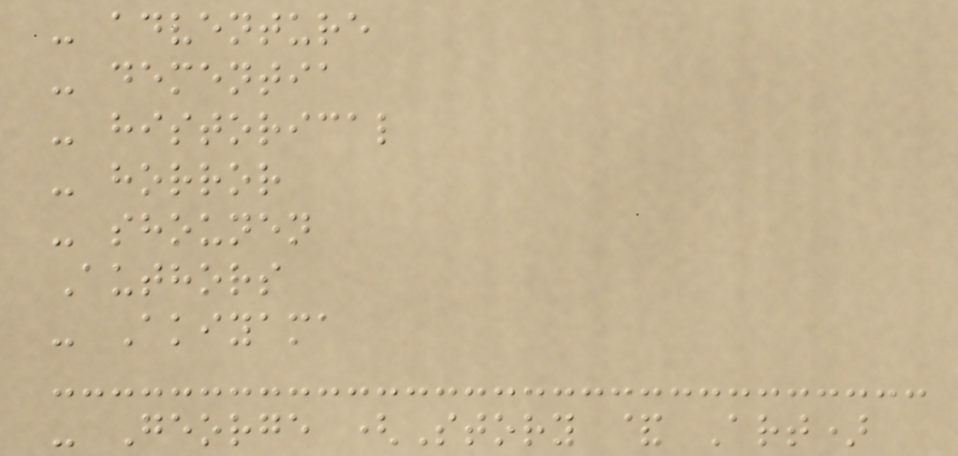- adventure
- dementia
- historical
- horror
- shounen
Authors
- Akiyama
- George (Story & Art)
